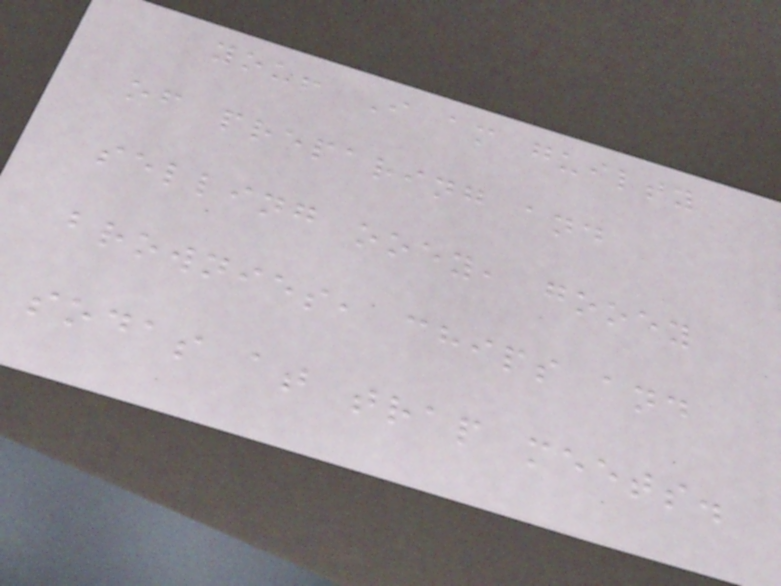you! I am guilty
of preparing and
selling ooey, gooey
brownies, chips and
sodas at trap meets.
